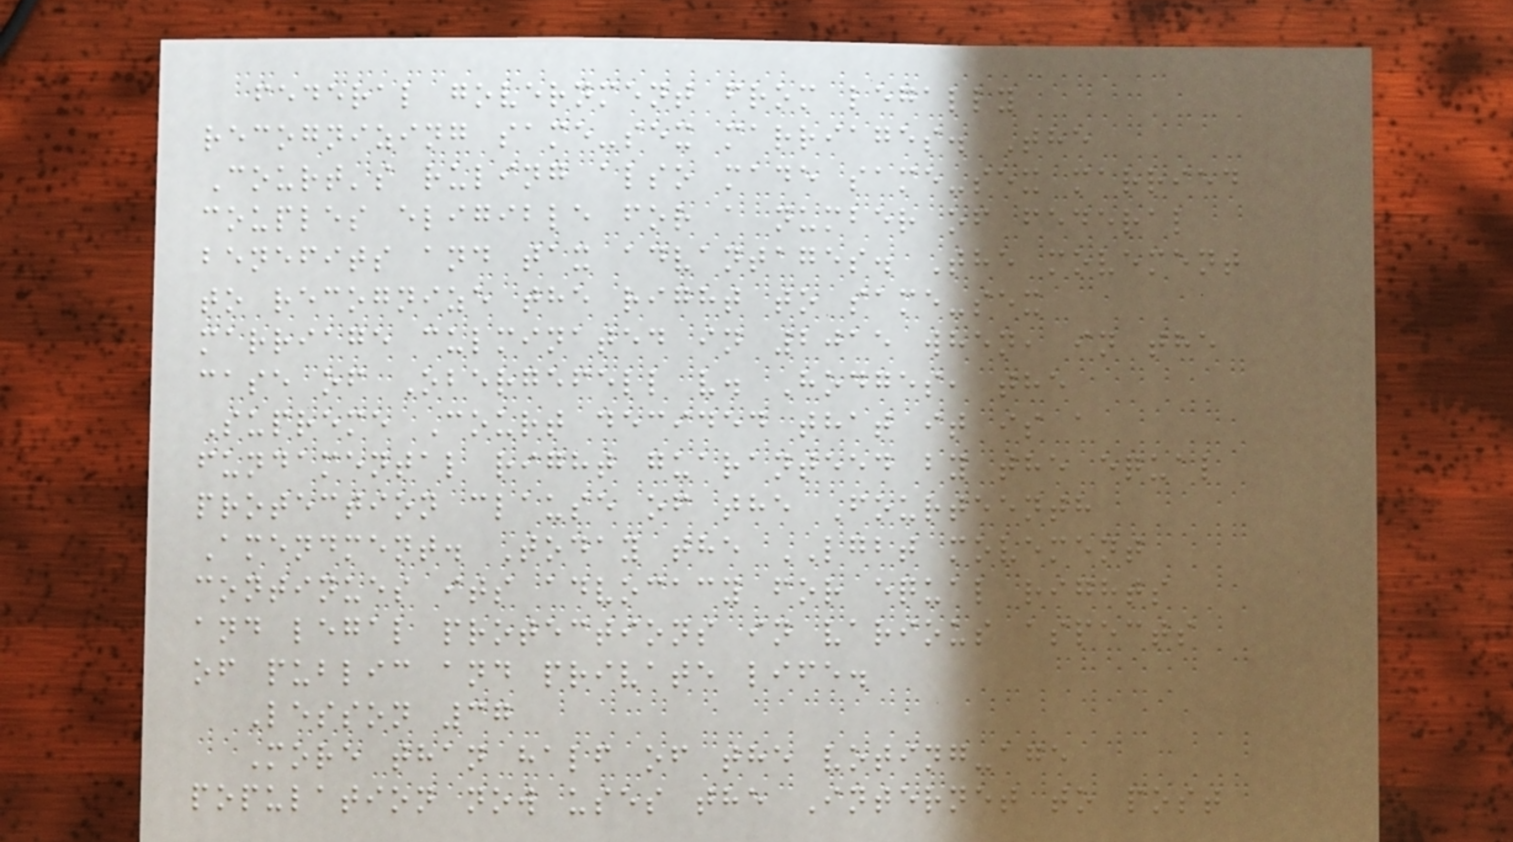federal government from legally
recognizing same-sex marriages. The
Court's ruling also made same-sex married
couples eligible for a number of federal
benefits and tax advantages. The movement
to recognize the right to same-sex
marriage culminated in 2015 when, in the
case of Obergefell v. Hodges, the
Supreme Court decided that it is a
fundamental right guaranteed by the equal
protection clause of the Fourteenth
Amendment. Today the LGBT movement
continues its advocacy for equal rights
and legal protections in various aspects
of public and private life.
Lesson 37
More than half of the voting-age
population now uses the Internet to post
